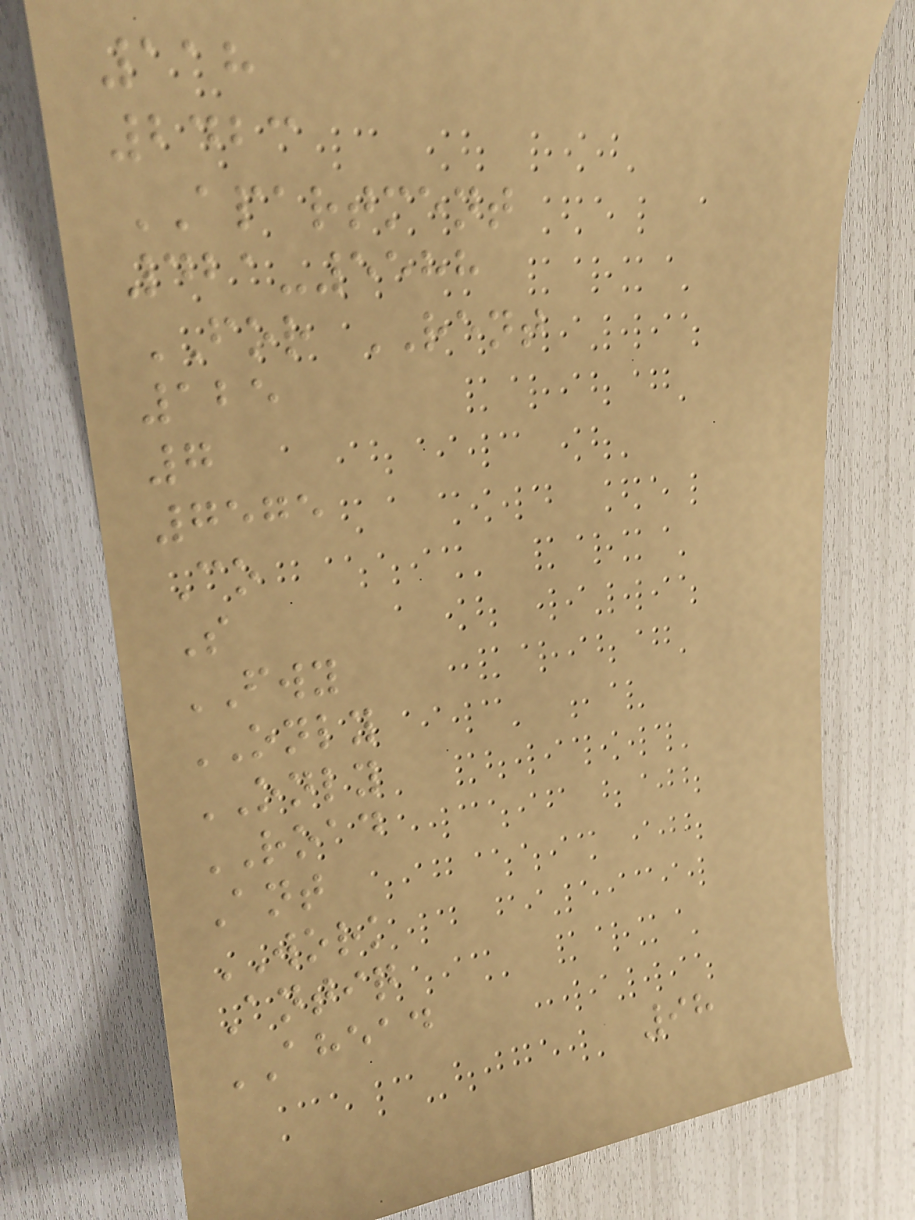118
2423
APARTMENT
421-5588
FOR RENT
125
7
7575
Co
S
FWY
ONLY
ONLY
ROAD
Ant
WORK
Antiq
AHEAD
98
